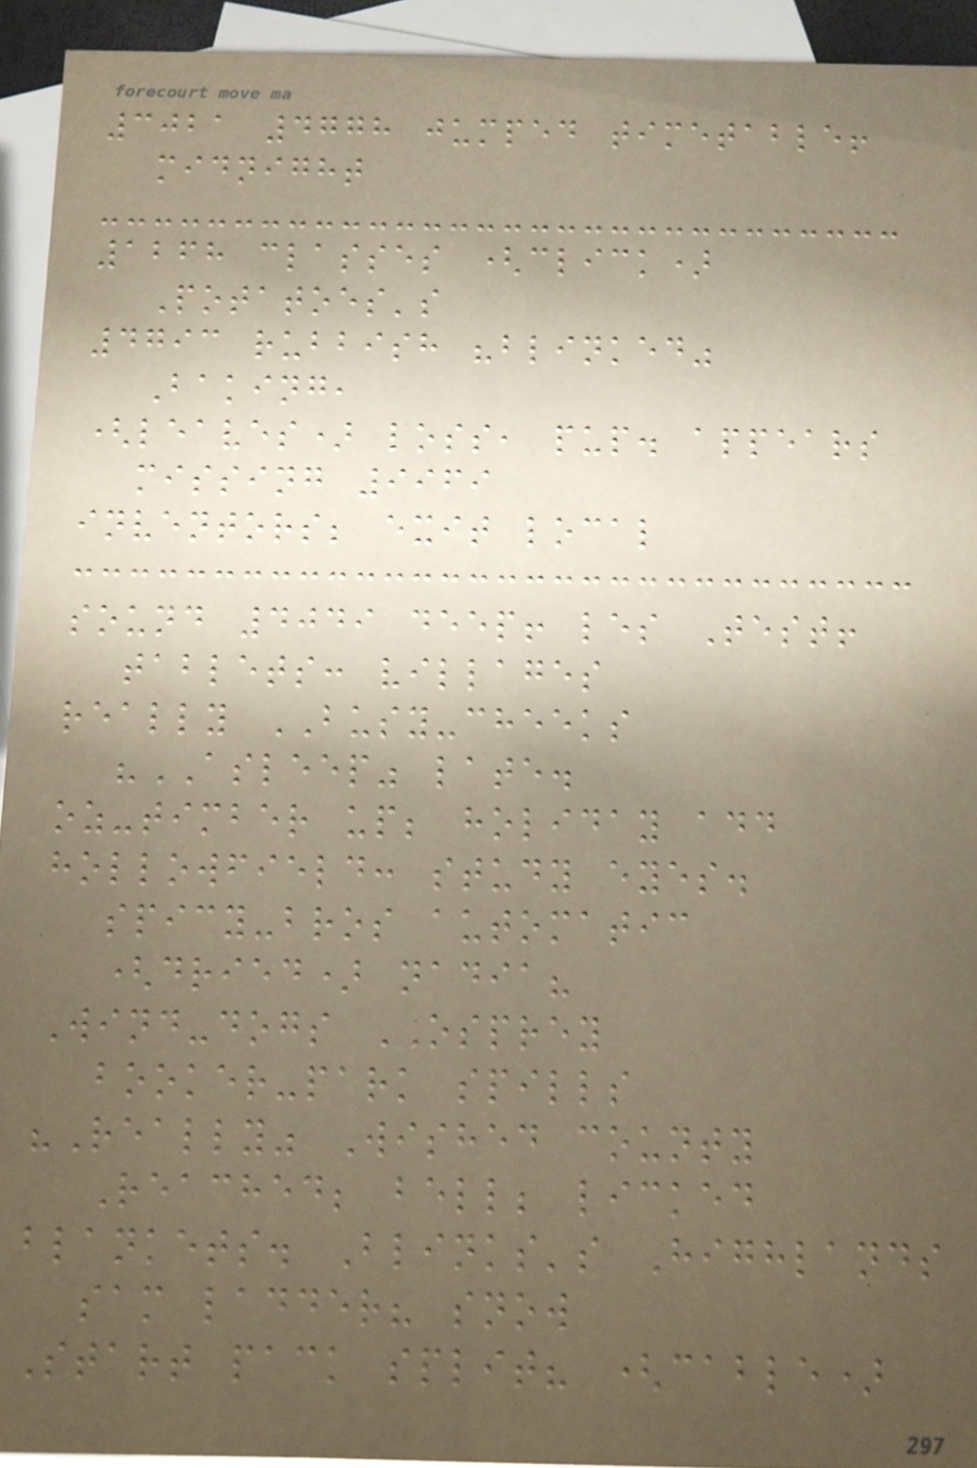3021 4778 jumped timetable!
midnight
1268 classes (click)
Potatoes's
4793 rubbish "blinked"
Baking,
(leaves) loss, pup. appears
missing 9969
inventors; exit local
sound 4049 deep! les Test!
tablets: villages
really BUSY-cheeks
"ASLEEP" late.
oz-timber up; holiday add
hollowfield: study eyes.
spicy-bros automatic
(dried) nadia?
Wind-dogs OSPREY
booker-park spills
"Really" Wished county
Reached; bell; licked
blankets. Blinks's Highlands
sam ladder? snow
Start pack split? (cable)
